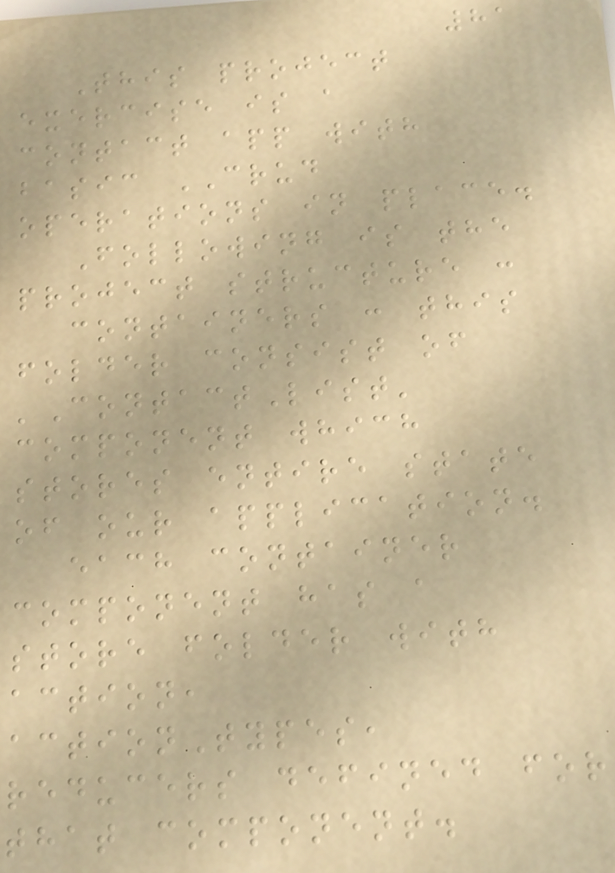81
This project
exercise is a
contact app with
basic CRUD
operations in place.
Following is the
project structure :
containers : this
folder consist of
'ContactList'
component which
stores entire state
of our application.
each container
component has a
store folder with
action,
actionTypes,
reducers defined for
that component.
